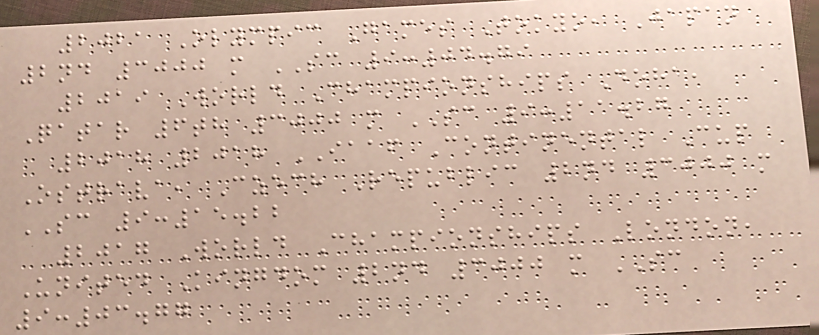2021 Olympic Games Tokyo, Japan
2nd 3000 m SC 9:04.79
2019 World Championships Doha,
Qatar 6th 3000 m SC 9:11.27
2018 2018 IAAF Continental Cup
Ostrava, Czech Republic 2nd 3000 m
SC 9:15.22
2017 World Championships London,
United Kingdom 2nd 3000 m SC
9:03.77
